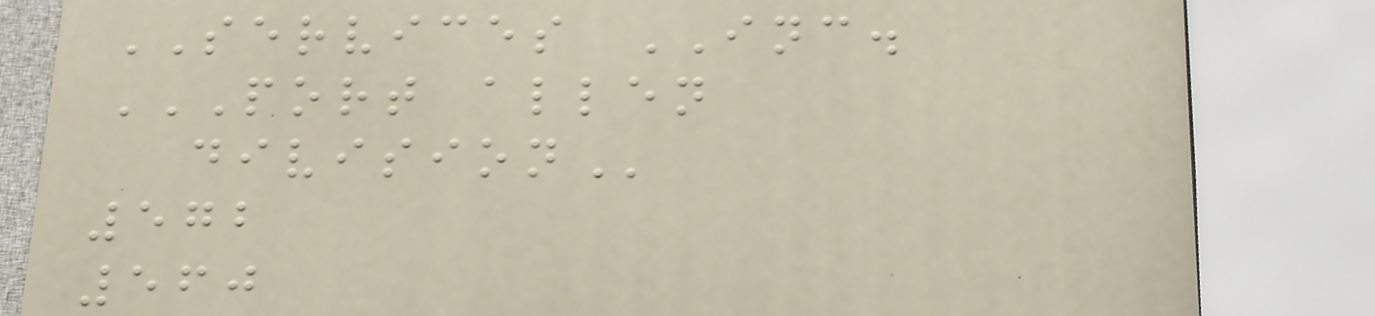SERVICES INC.
PORT ALLEN
DIVISION
572
560
